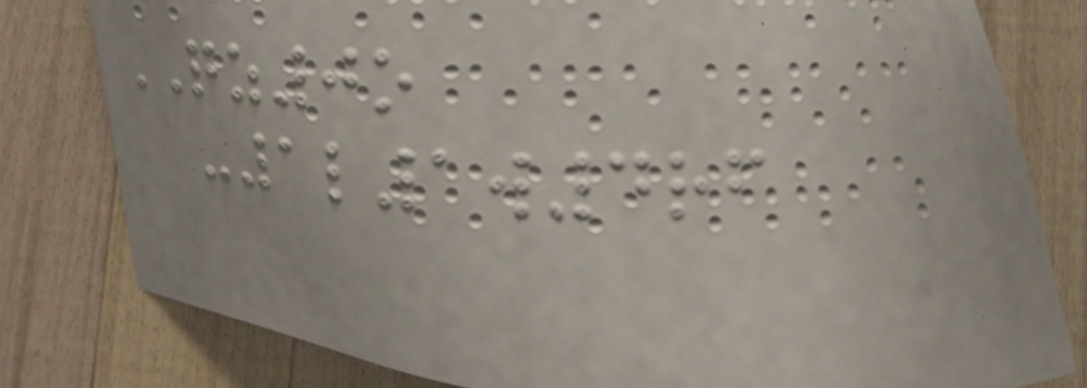QZ0o
-1l1w4rf
